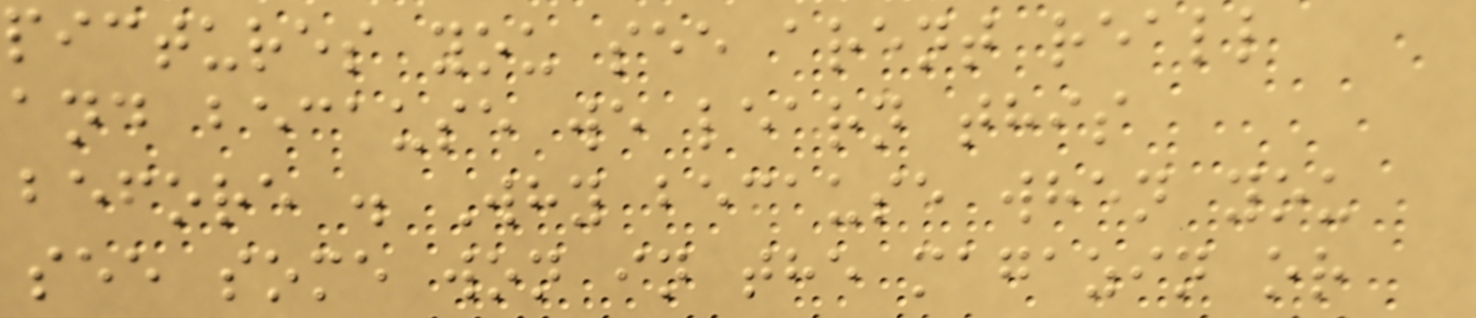pictures you see arent reall
and because we learn this
before . Why because when you
see some won in the magazin or
